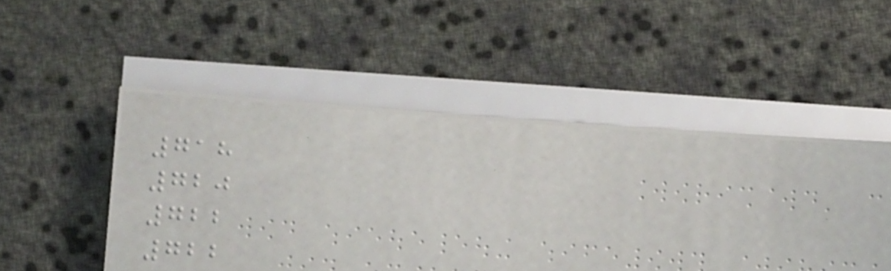718
720
722
722
